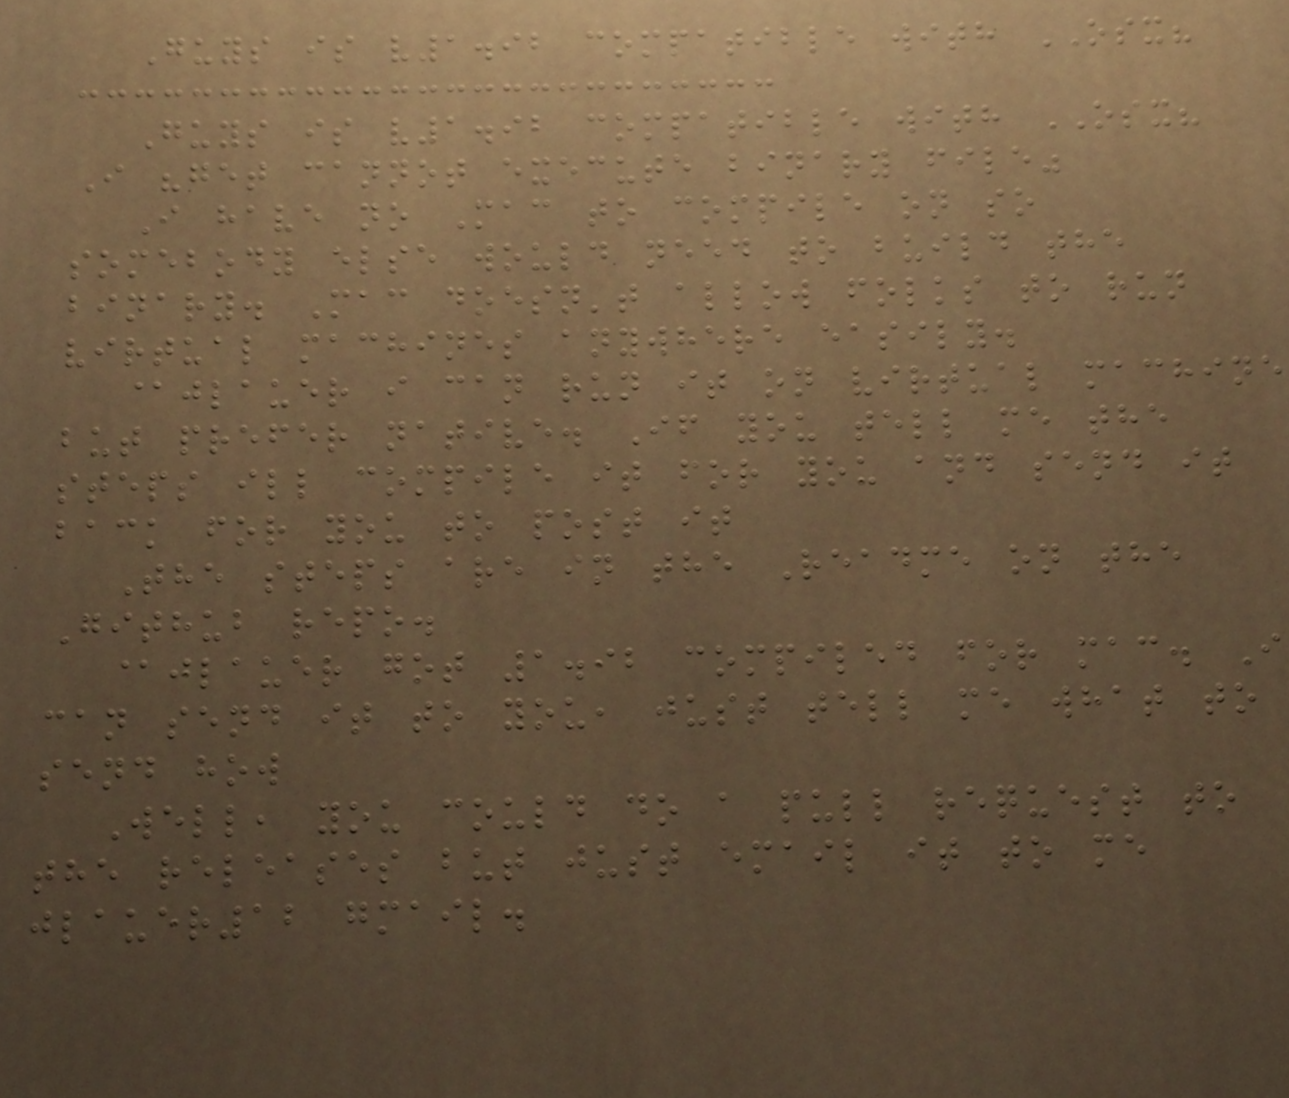Guys is v1.92 compatible with OSX?
Guys is v1.92 compatible with OSX?
I "get cannot execute binary file"
I have no Mac to compile on so
somebody else would need to build the
binary. Mac doesn't allow folks to run
virtual machines anywhere easily.
@jlauer i can run it on virtual machine
but prefer native. If you tell me the
steps ill compile it for you and send it
back for you to post it
The steps are in the Readme on the
Github repo.
@jlauer got 1.92 compiled for mac. I
can send it to you, just tell me what to
send how
Well, you could do a pull request to
the releases but just email it to me
jlauer12 gmail.
